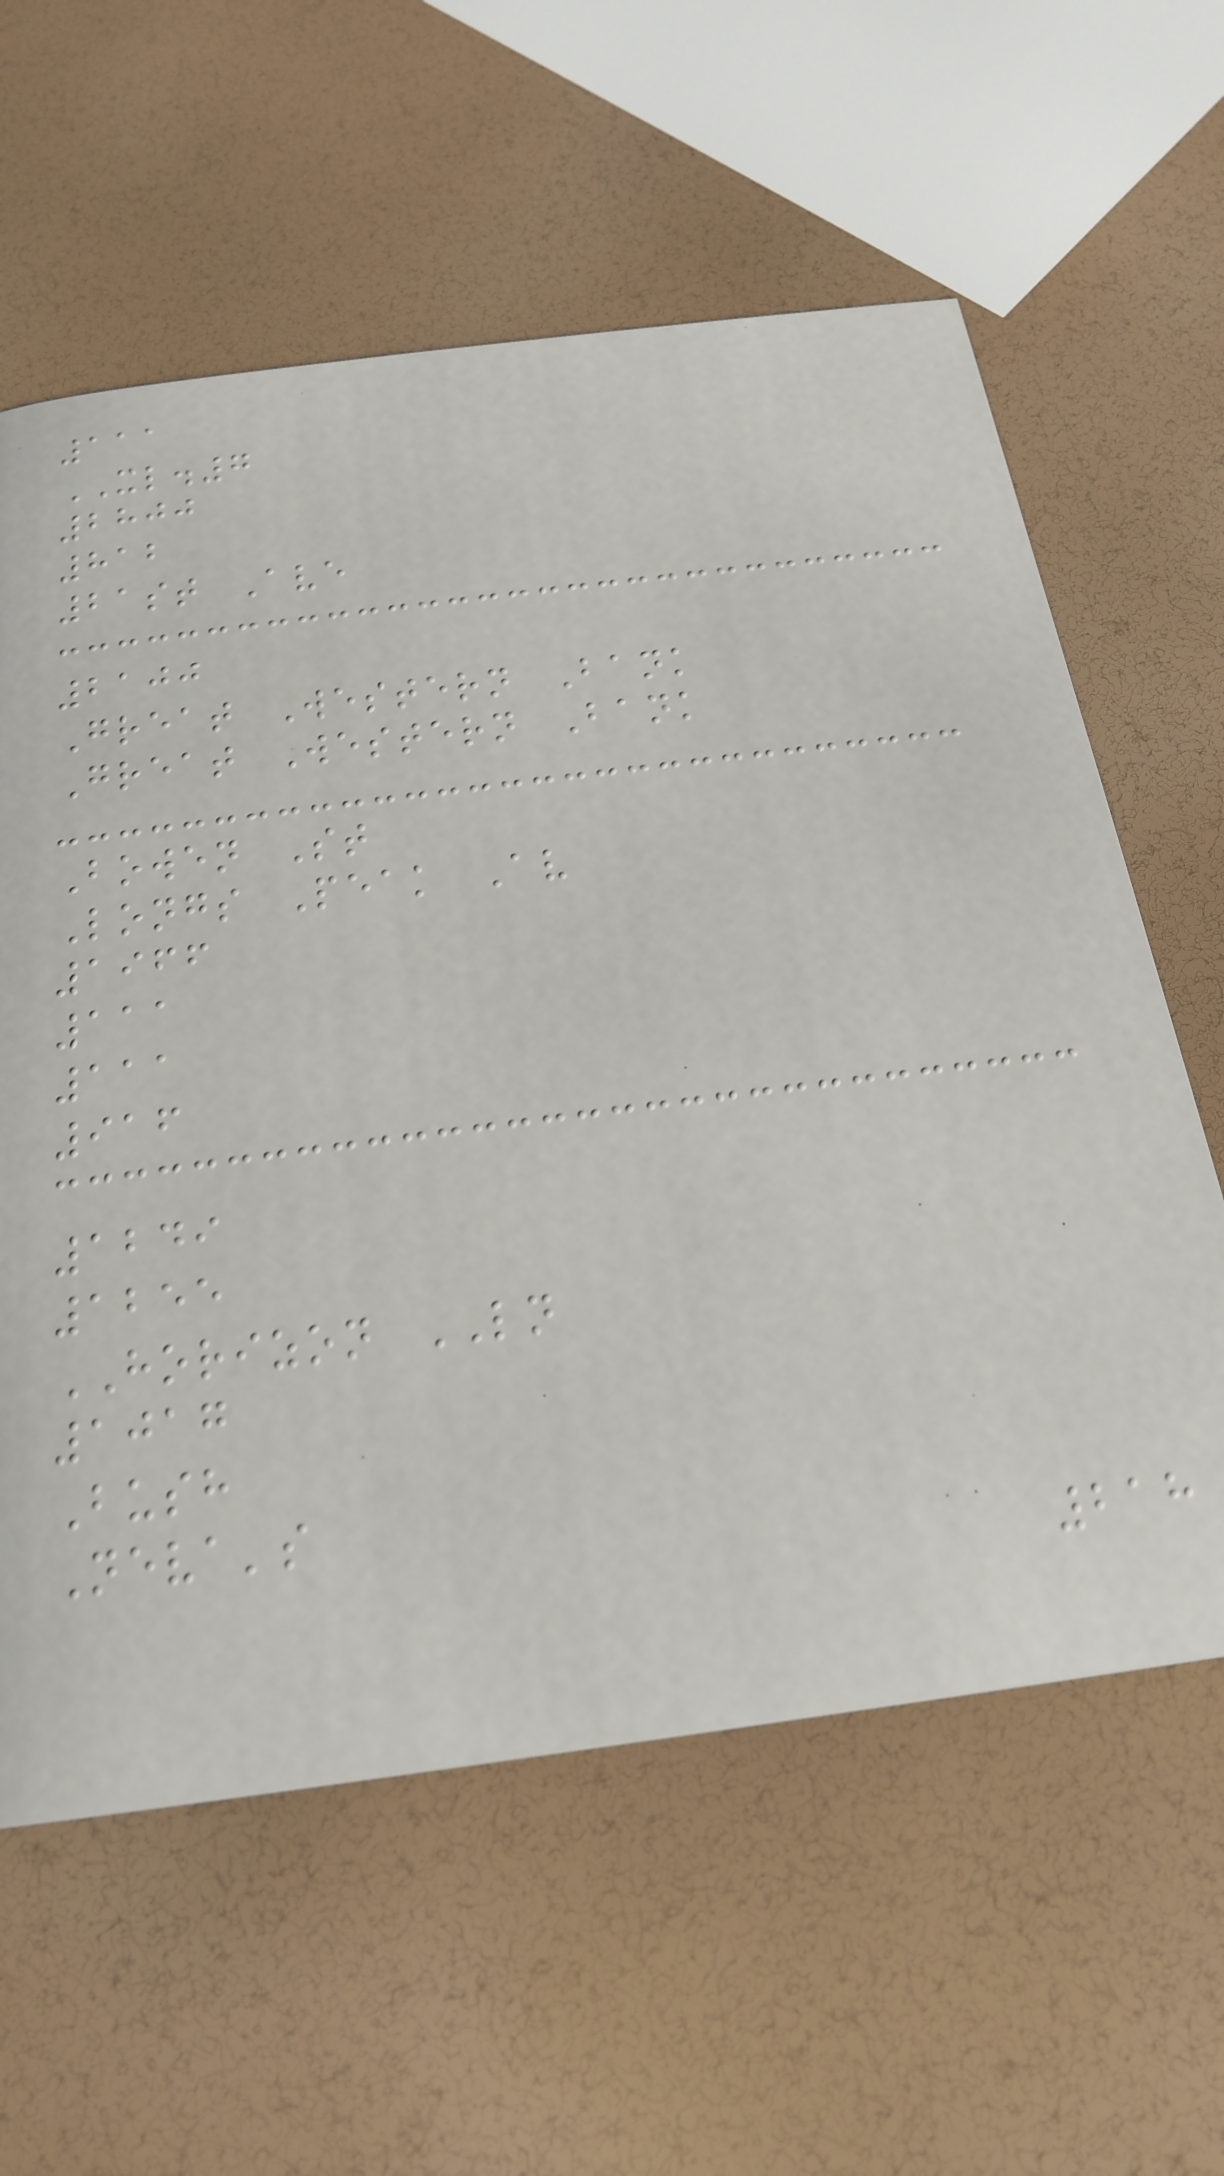111
XL.7
2800
812
21st Ave
2100
Great Western Bank
Great Western Bank
Bowen St
Longs Peak Av
1966
111
111
916
1249
1255
HORIZON LN
1017
Bush
Neva's
218
